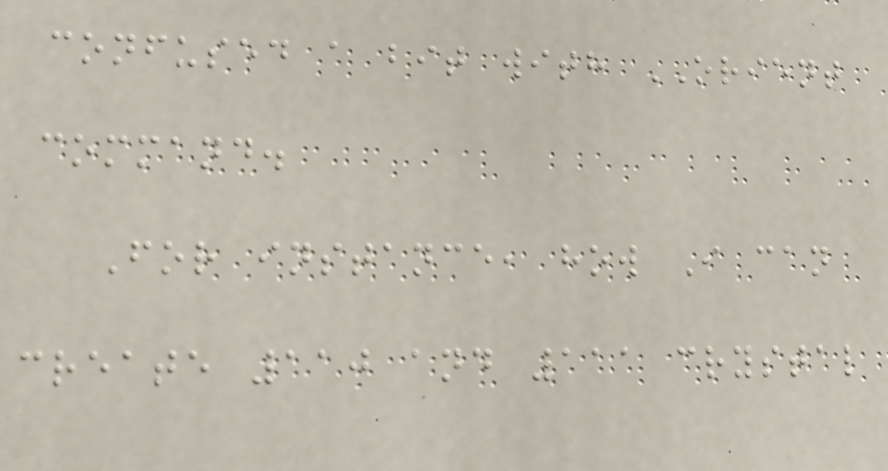confused a bit with ORIENT
command.
For instance, how I can
create 110 and 111 crystal
